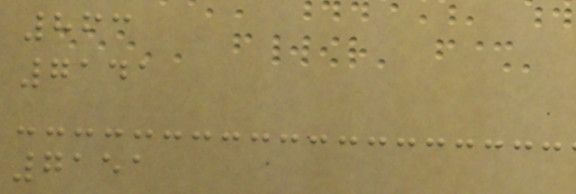863
7141
7151
